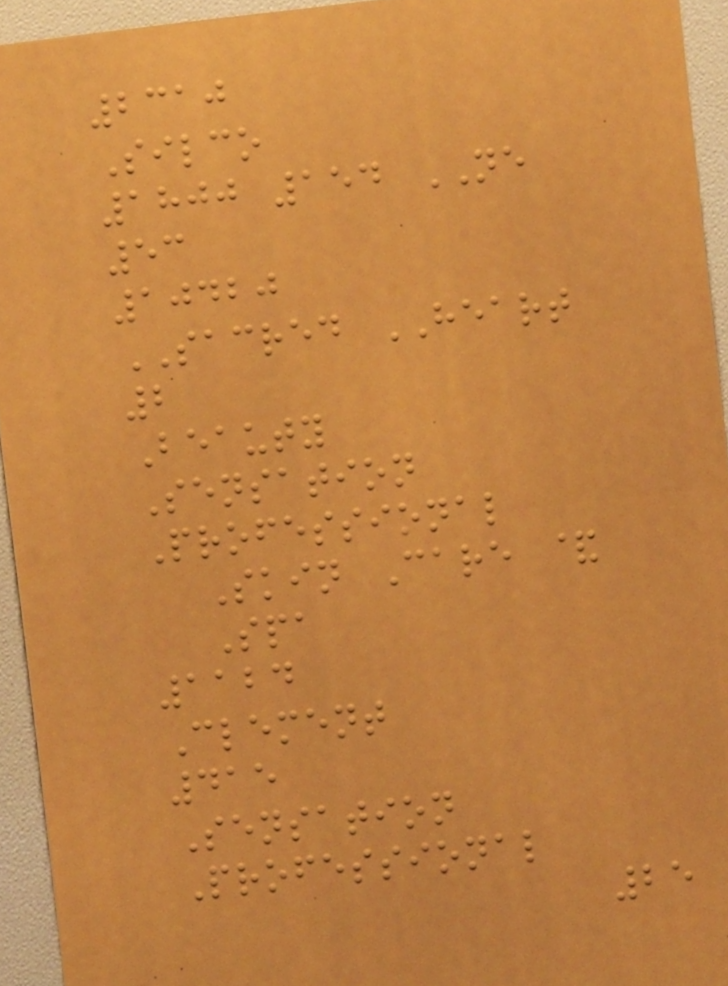2310
Silco
1800 154 NE
53
10420
SACRED HEART
2
Beauty
Sensation
Professional
Skin Care &
Spa
1124
Clement
415
Sensation
Professional
25
